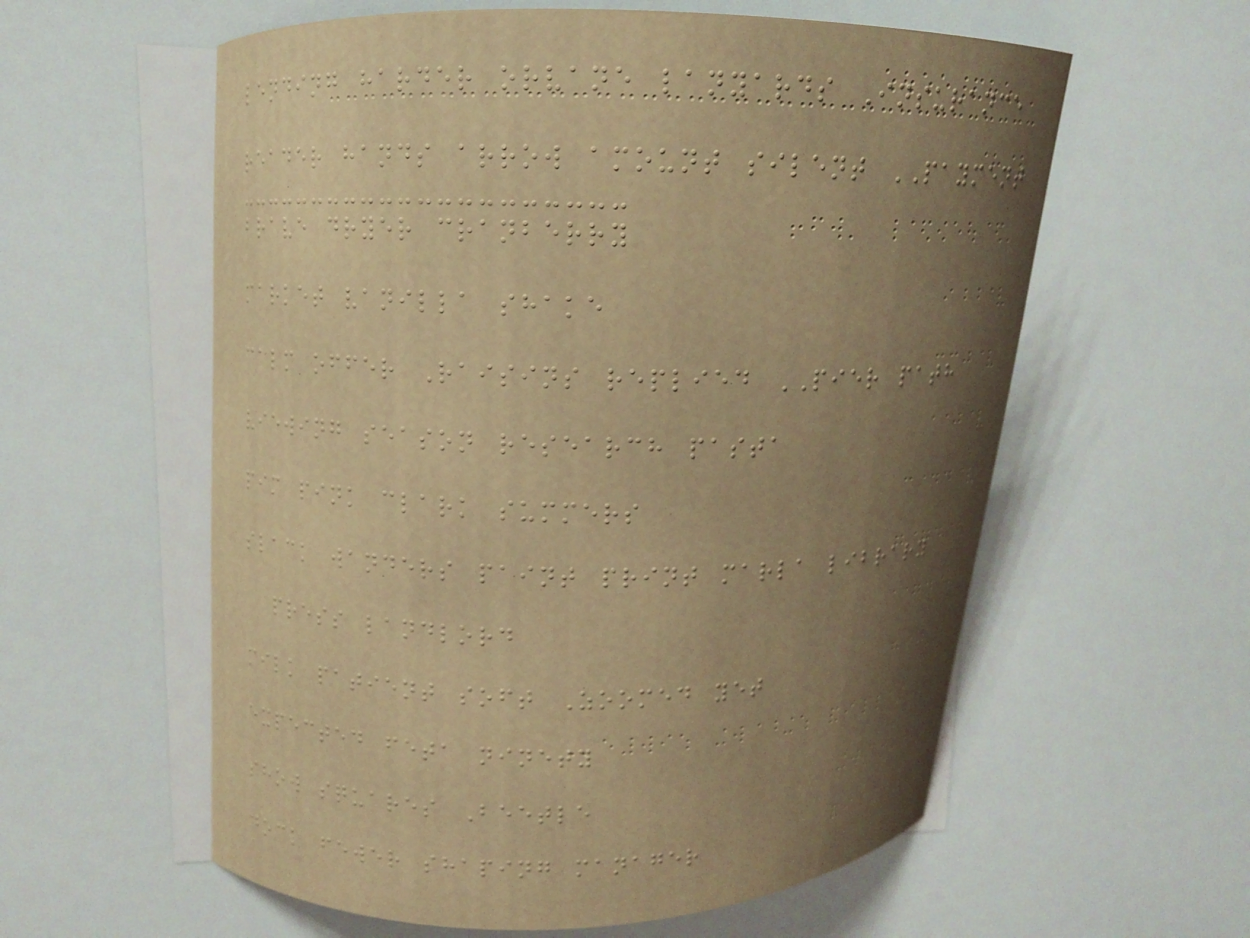lending harder orvane lanyards Insurance
reader hands arrow amount silent PAYMENT
brave dryer cranberry
market vanilla shake
calm offer Raisins replied PIER path
viewing season research pasta
pim pink clark summers
slack wanders paint print marla library
press landlord
milk patient soft Zoomed yet
expected feta ninety
show squares Beetle
dock fewer shaping manager
